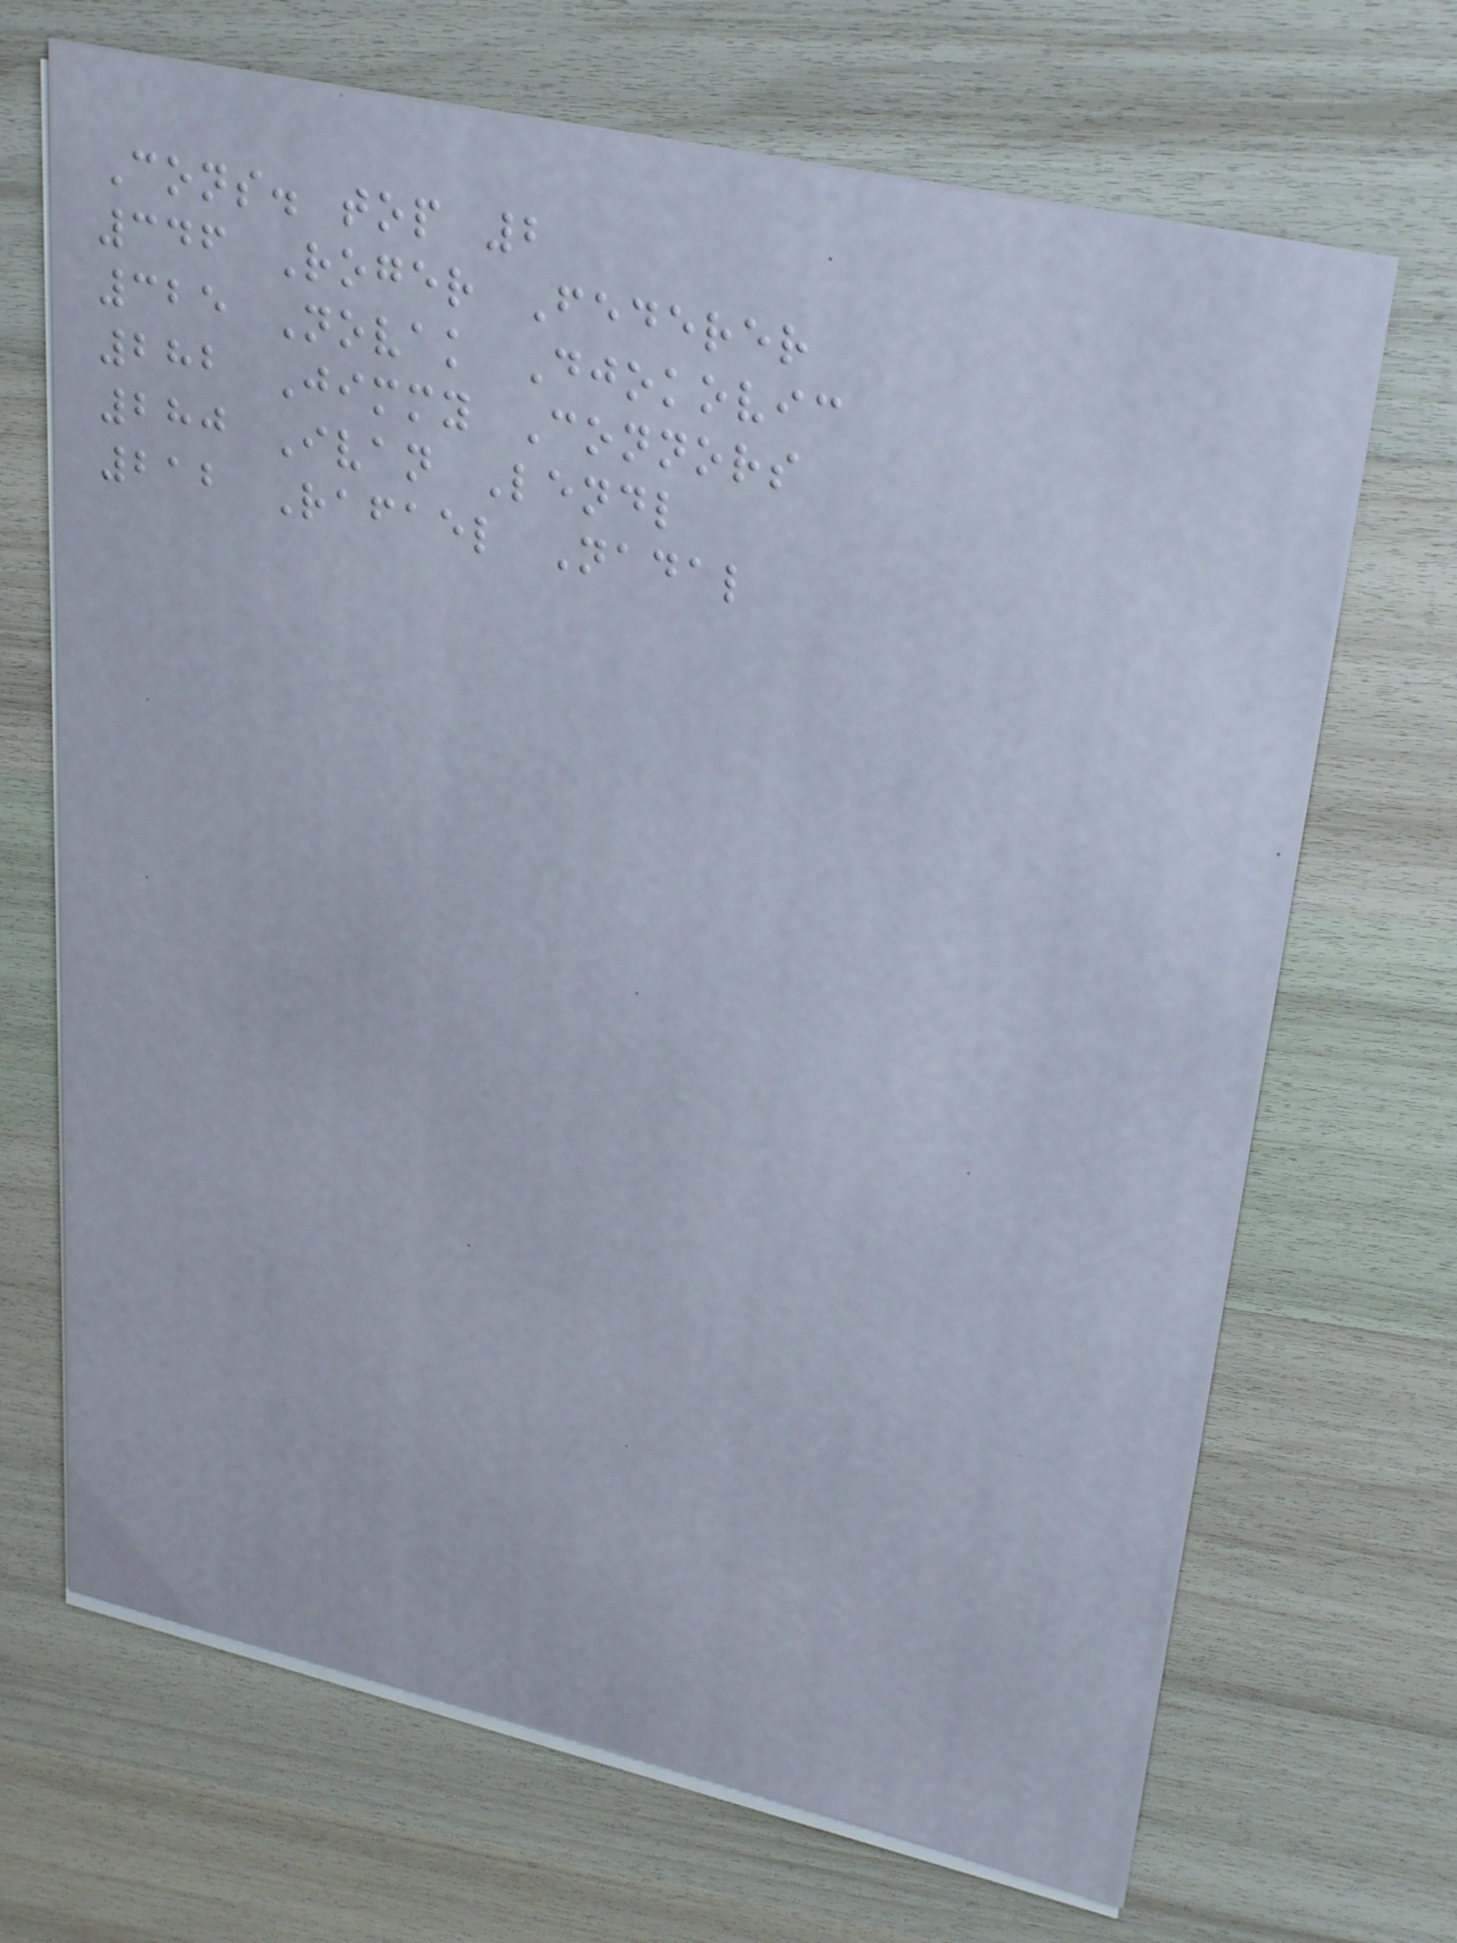Cons. top 2
346 Roger Federer
325 Novak Djokovic
282 Jimmy Connors
280 Ivan Lendl
212 Rafael Nadal
